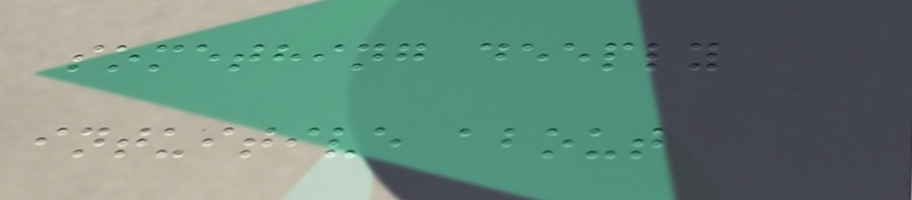something deeply
intuitive about
